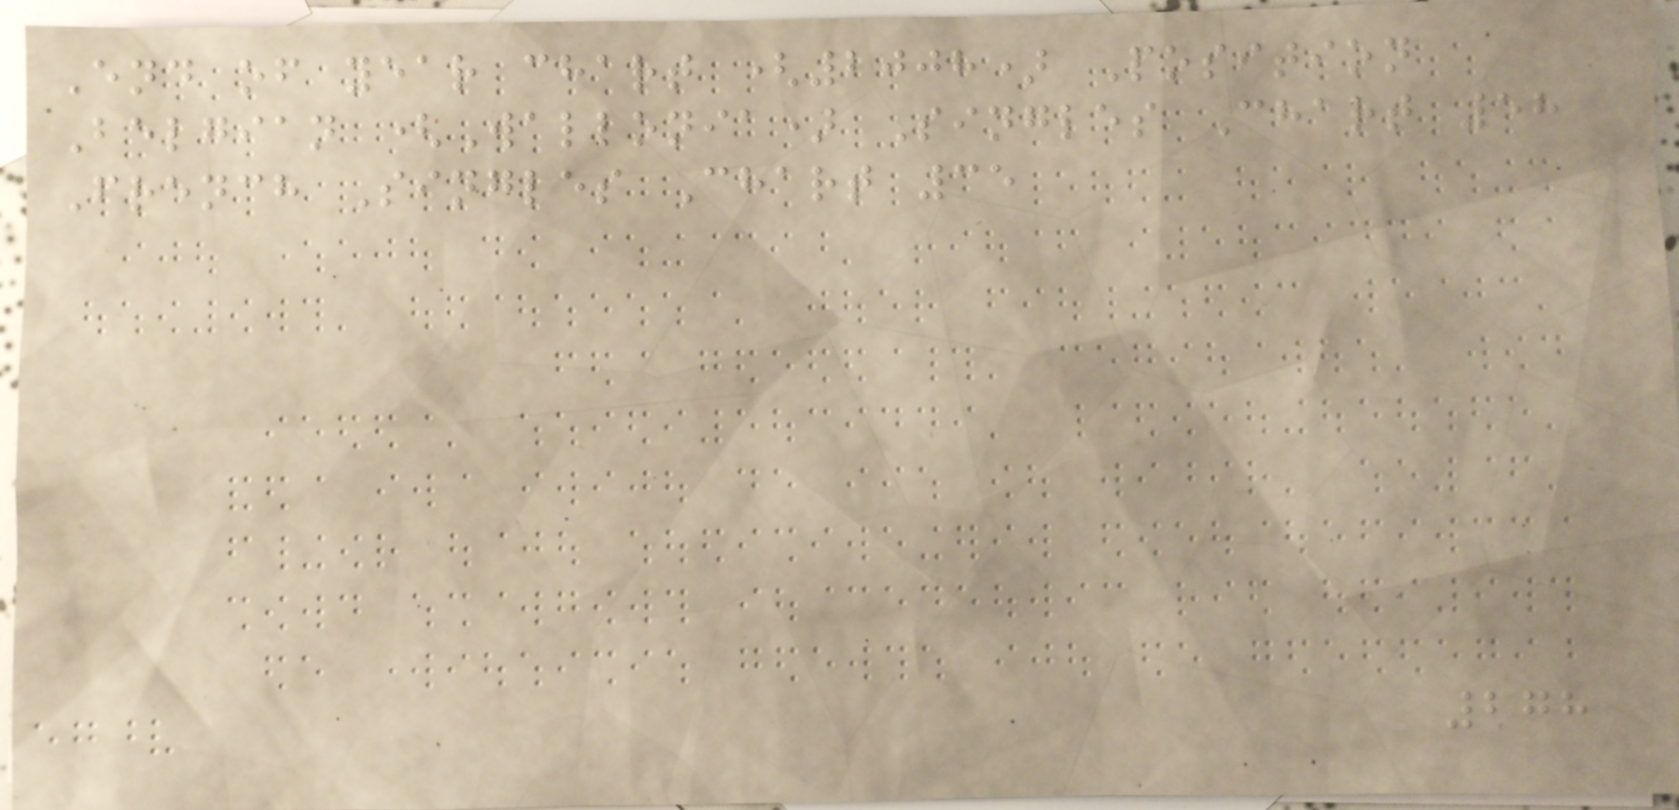End of year chart (2008) Position
Belgian (Wallonia) Singles Chart 58
French Singles Chart 35
278
